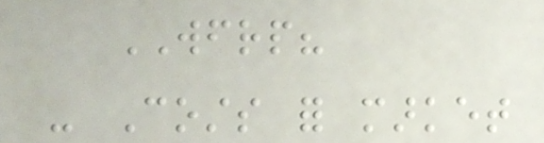WFRP?
- Costs for market
